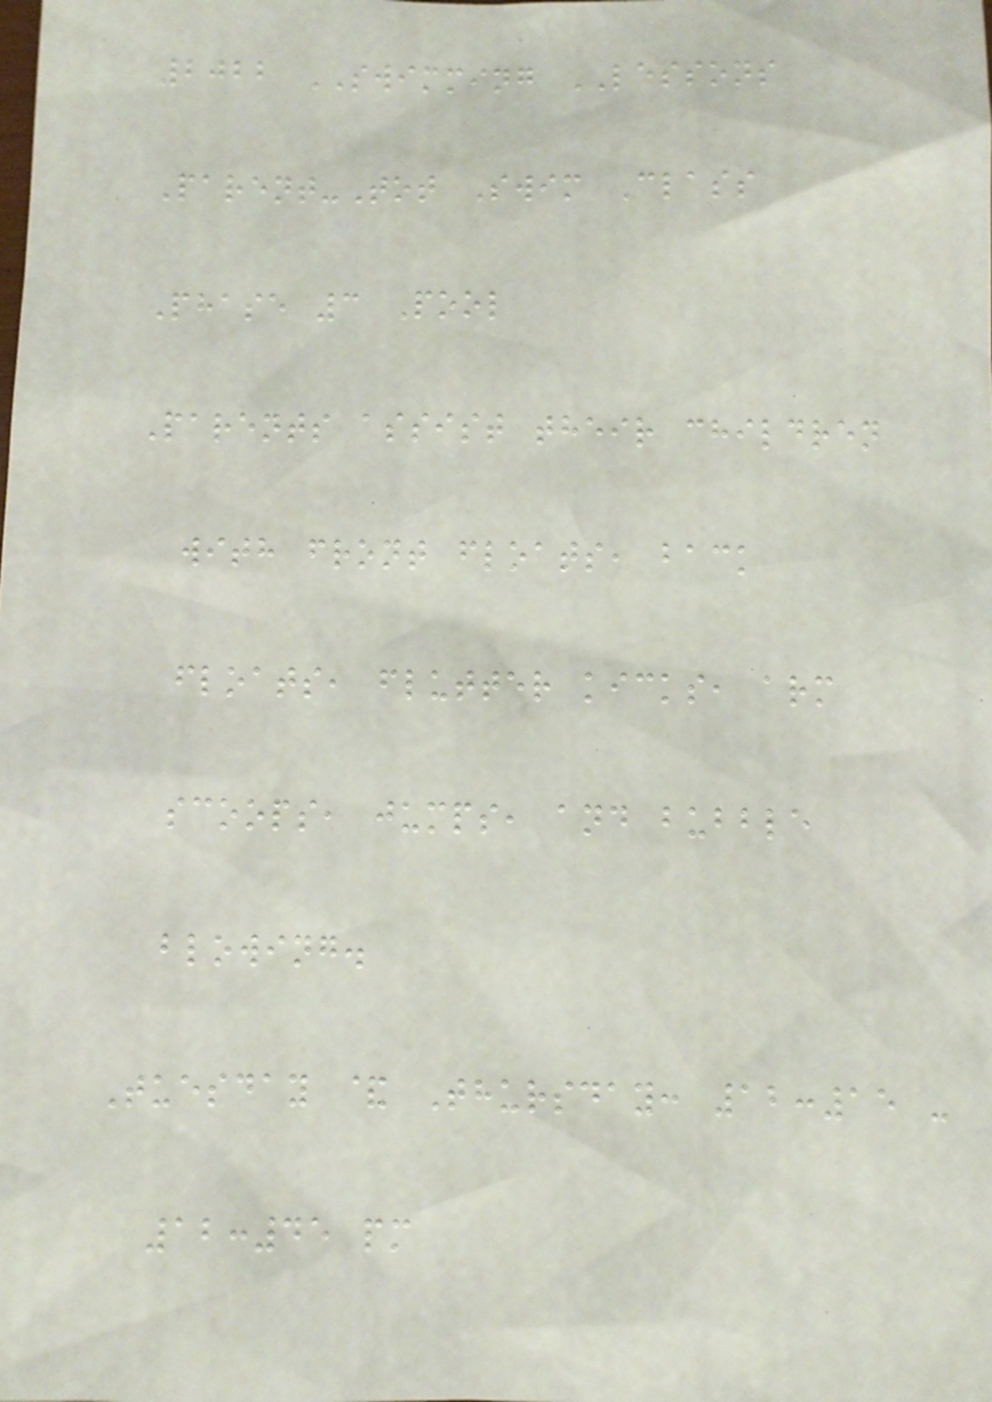2022 SWIMMING LESSONS
Parent-Tot Swim Class
Phase 3 Pool
Parents assist their children
with front floats, back
floats, flutter kicks, arm
scoops, jumps, and bubble
blowing.
Tuesday & Thursday: 12:15 -
12:45 pm
